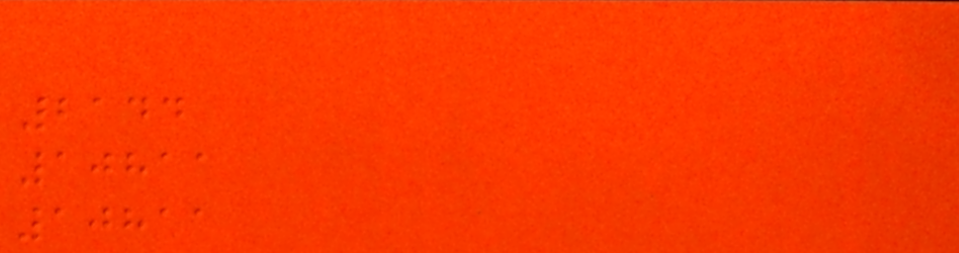2144
10811
10811
